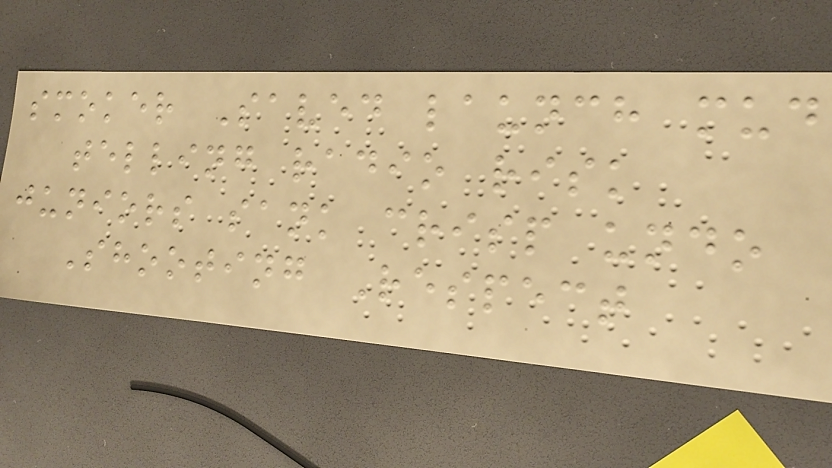smoker Saved launch mud
telling radio risk
juniors sank crisp undo
Shooting Respect
